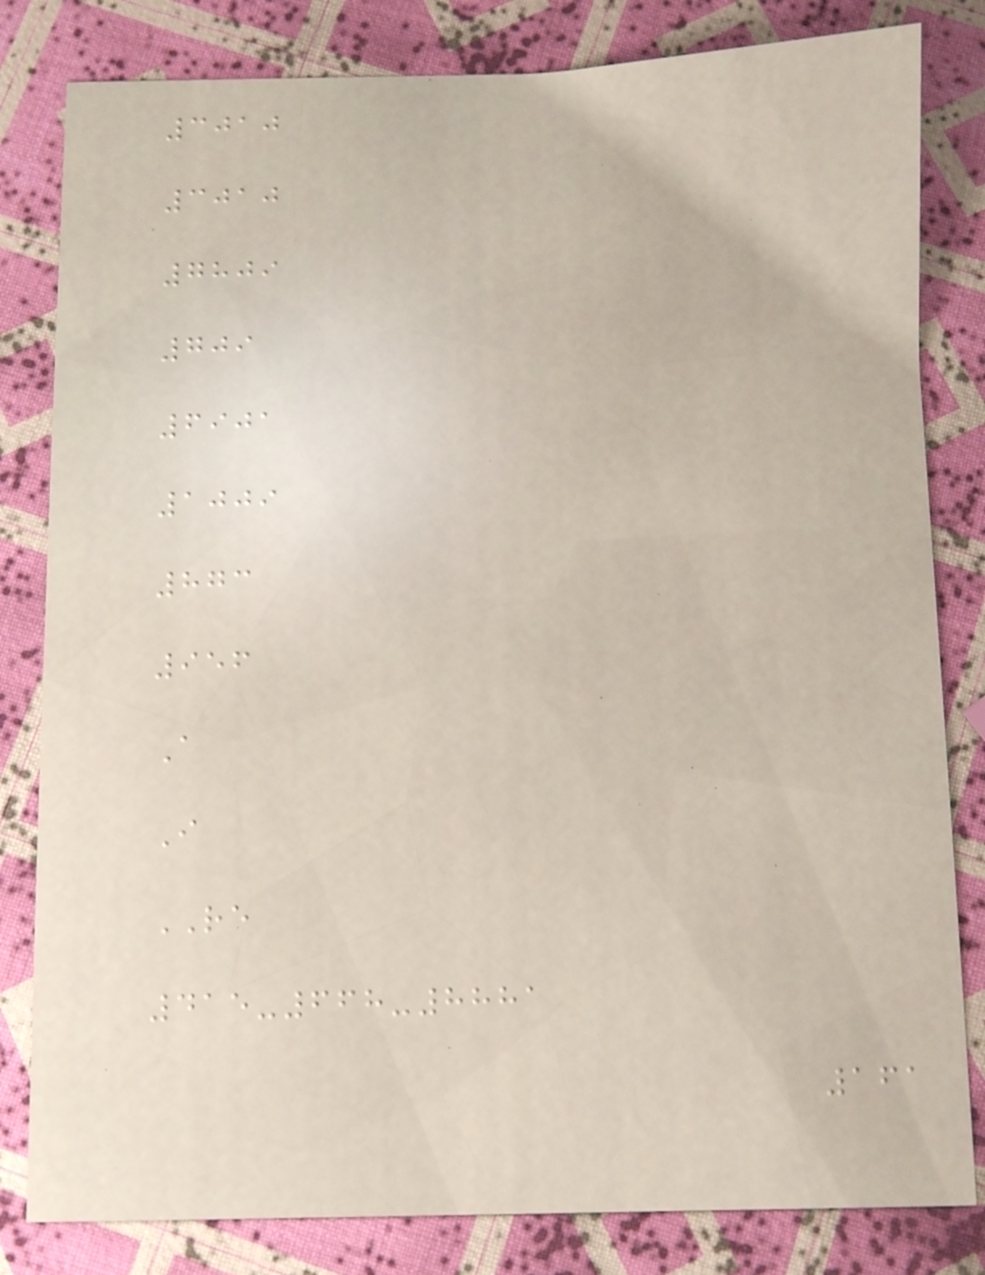3010
3010
7809
709
6901
1009
873
956
A
I
RE
415-668-8881
161
